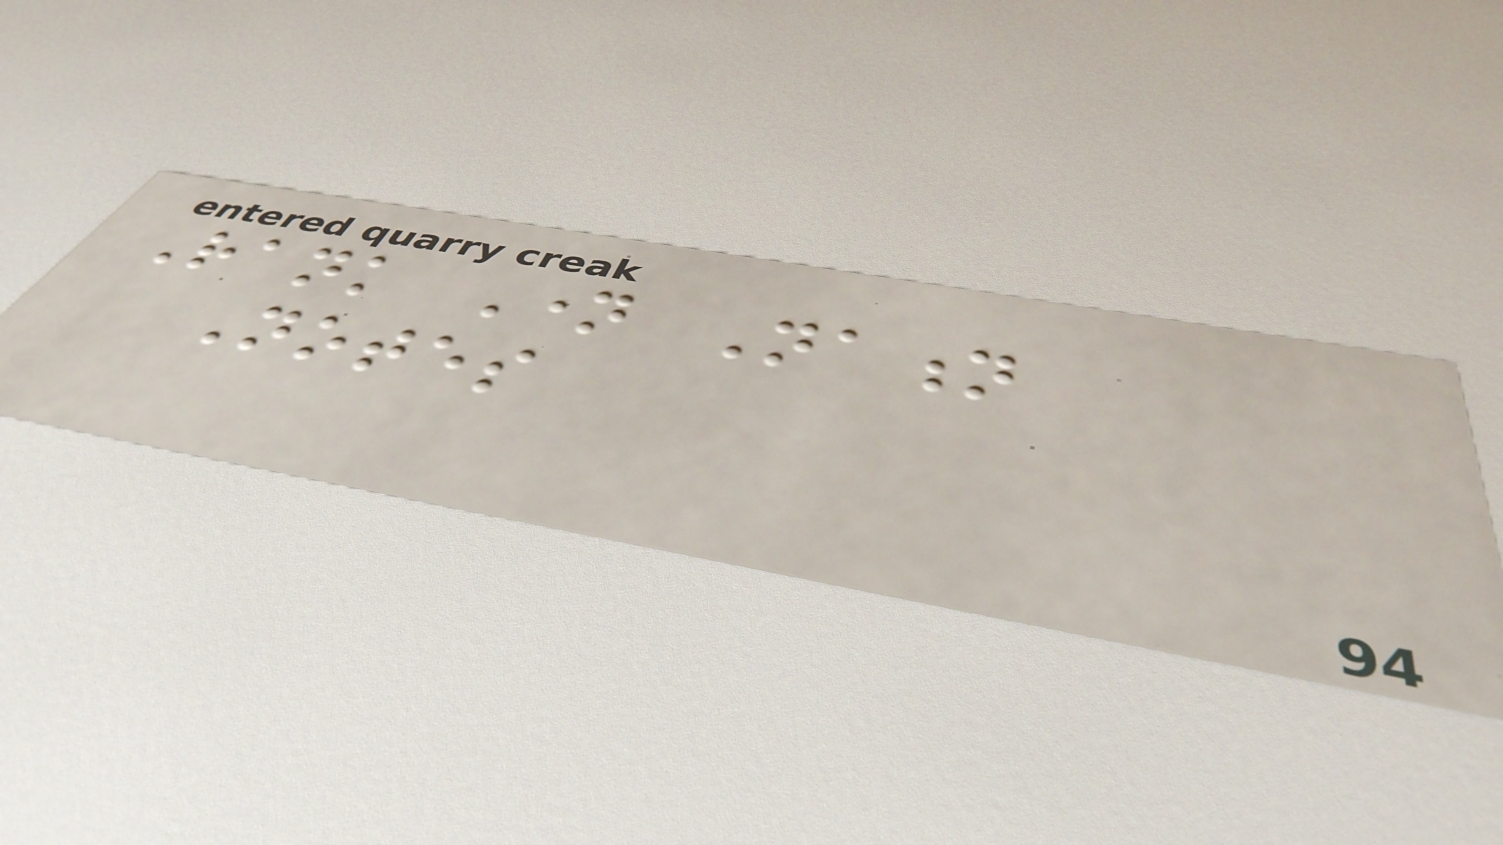Rank Name Nation
Notes
